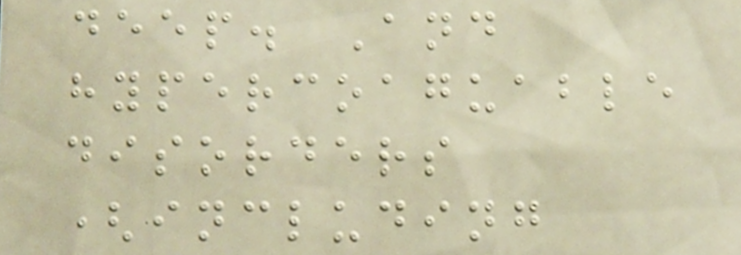deep. And
hypercoaguable
disorders
(including
